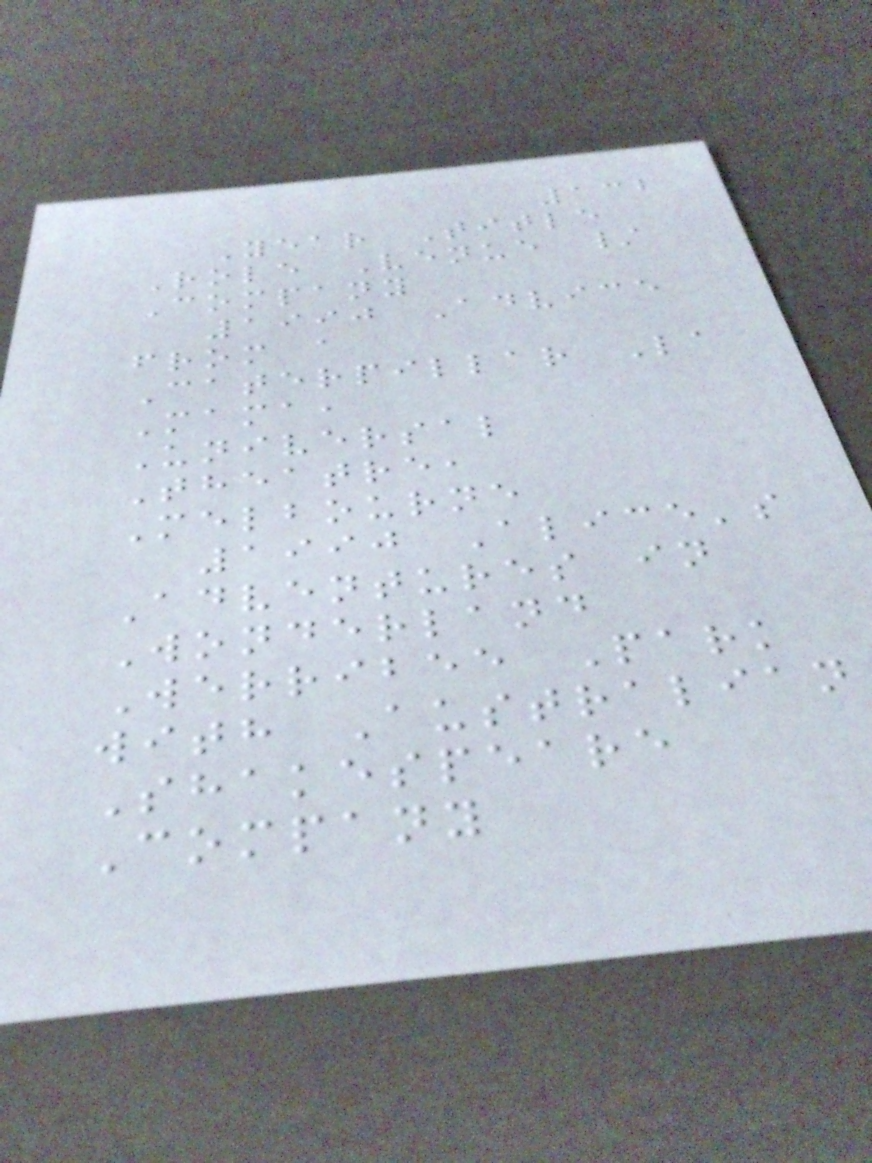132
Year Title
Role Venue /
Company
1990 Advice
from a
Caterpillar La
Mama,
Universal
Theatre,
Melbourne
1990 Alice's
Adventures in
Wonderland
Werribee Park
with Australian
Shakespeare
Company
